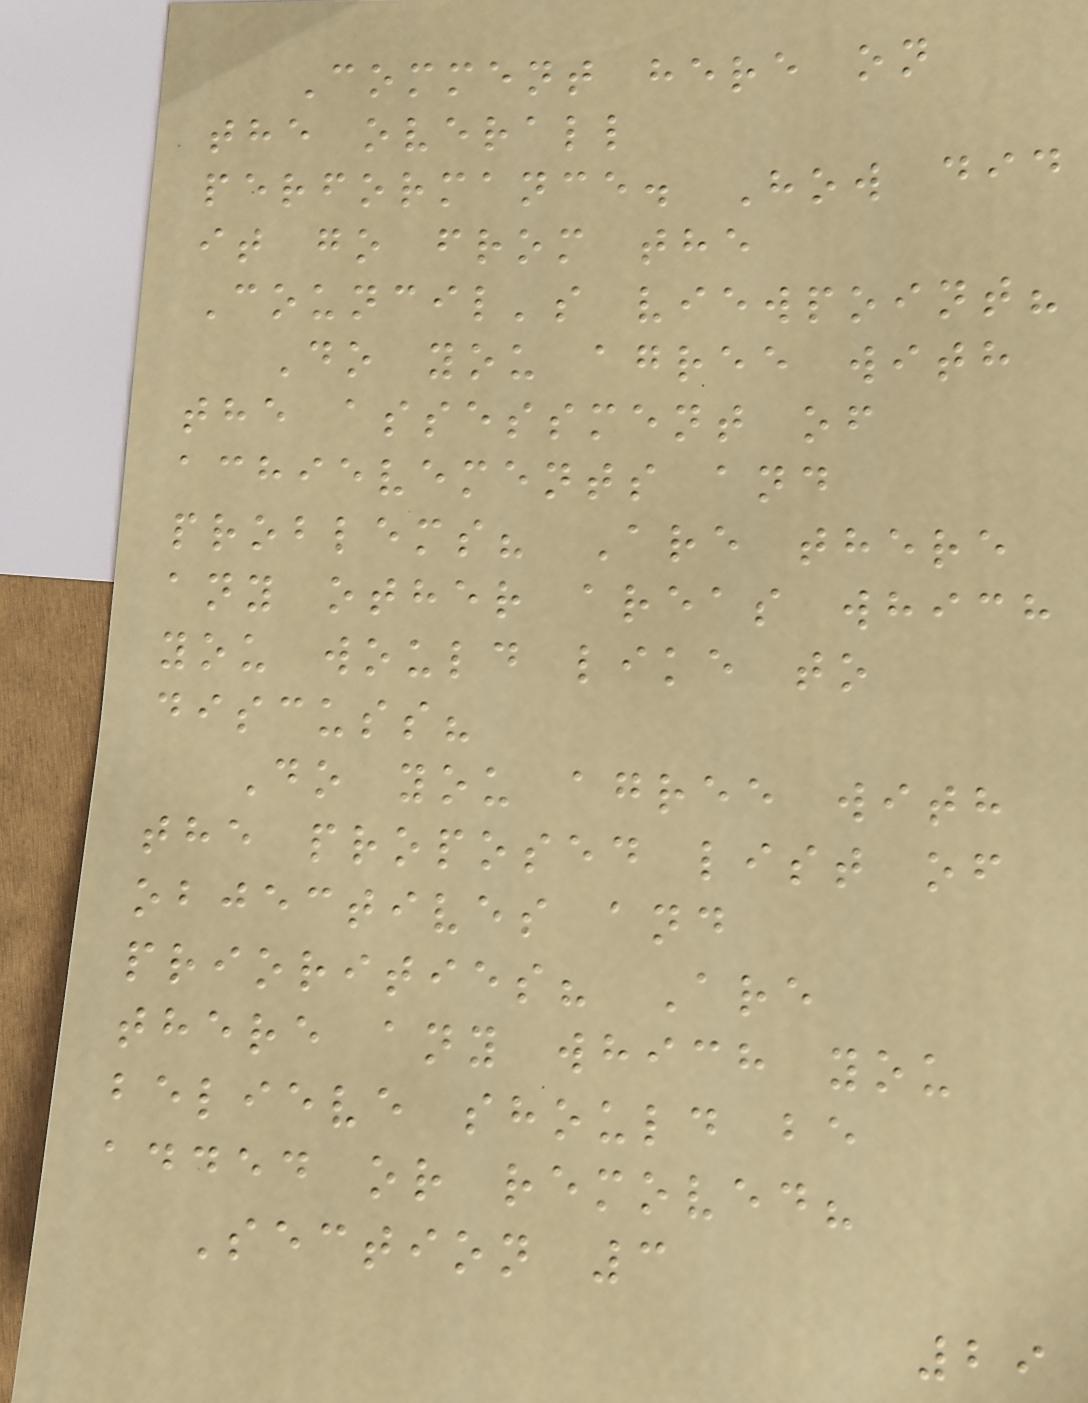Comment here on
the overall
performance. How did
it go from the
Council's viewpoint?
Do you agree with
the assessment of
achievements and
problems? Are there
any other areas which
you would like to
discuss?
Do you agree with
the proposed list of
objectives and
priorities? Are
there any which you
believe should be
added or removed?
Section 3
29
